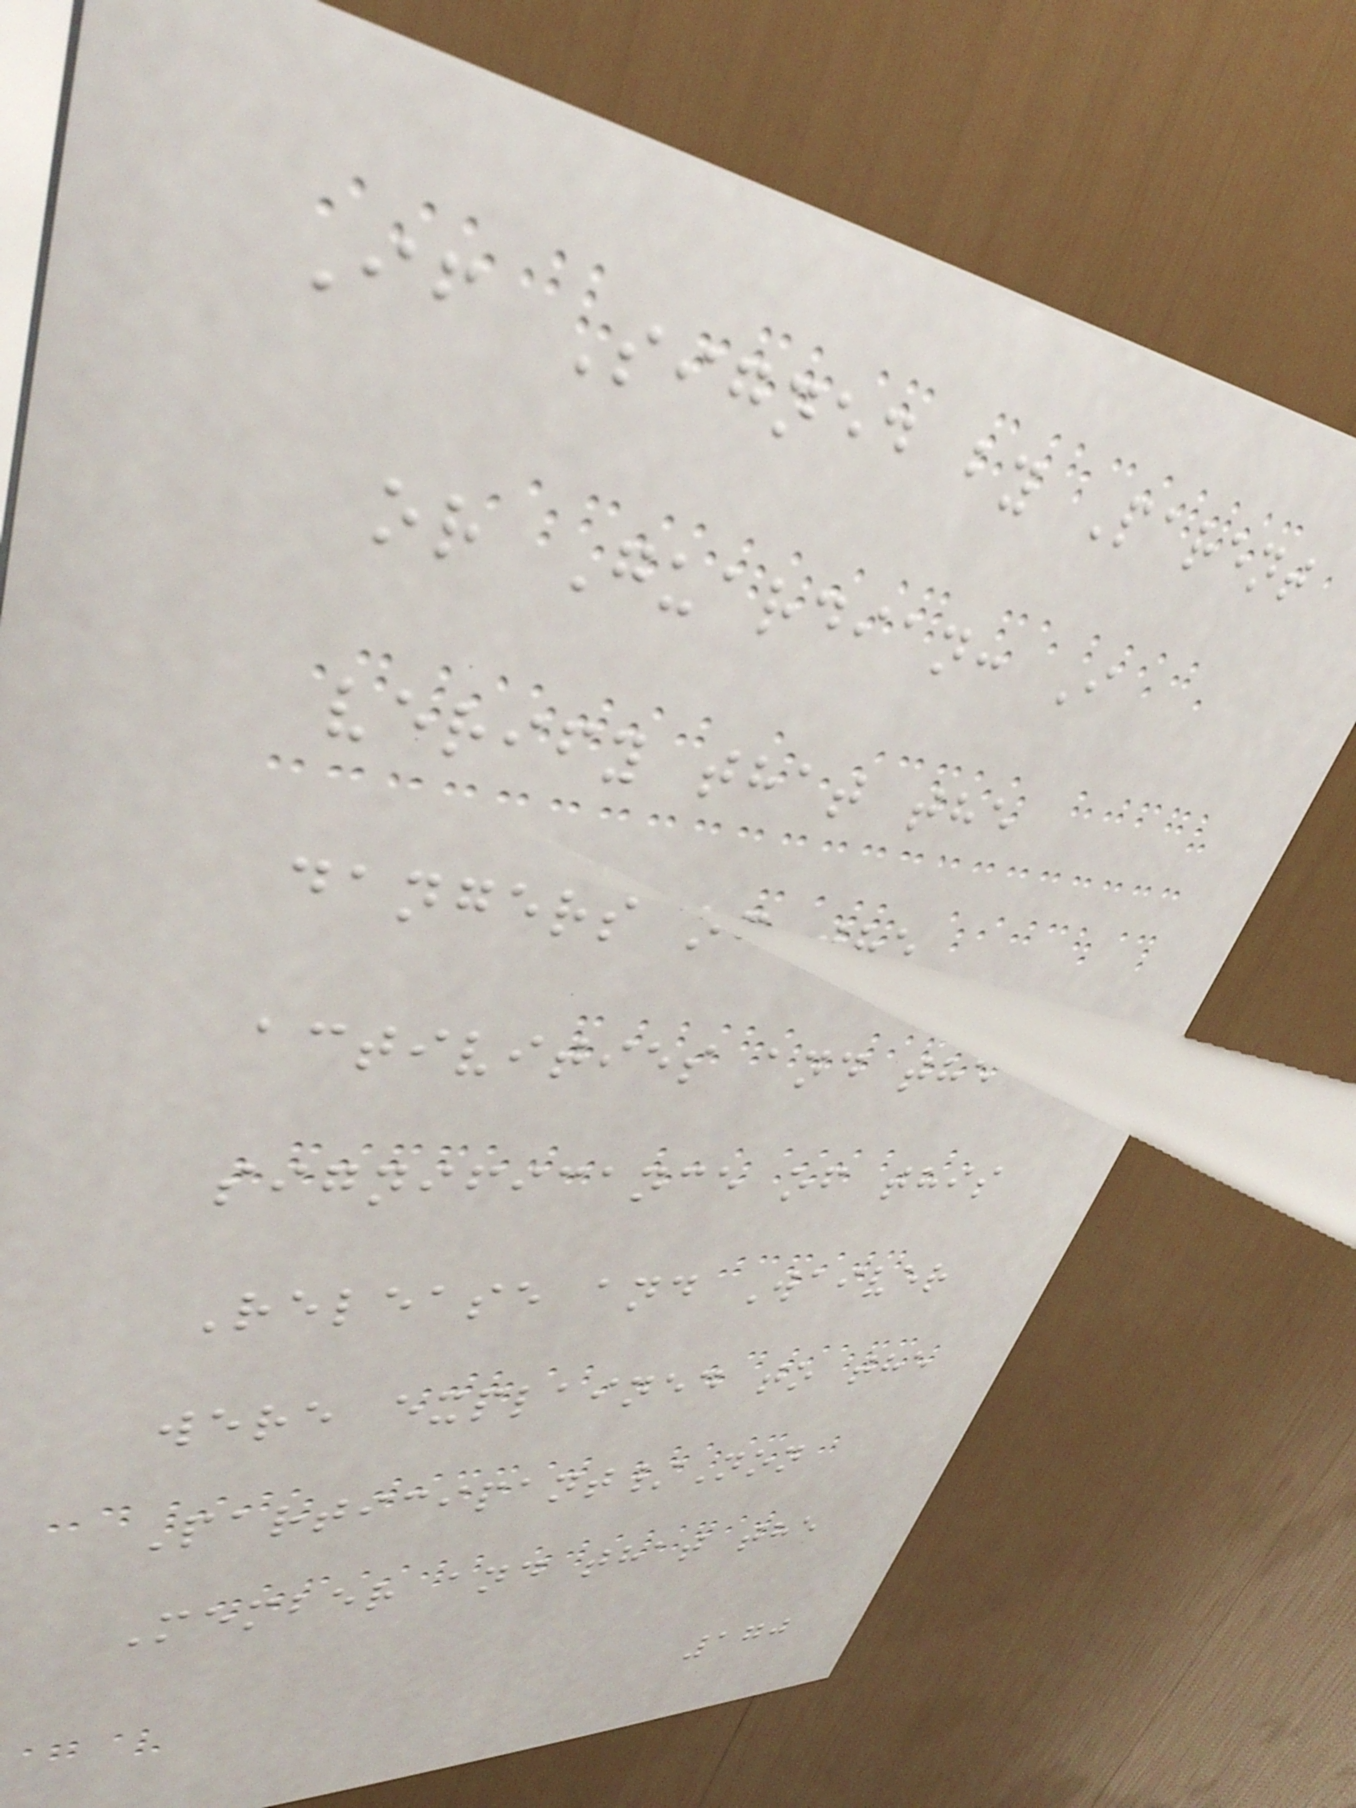If Signed by Parent
or Guardian: I
verify that the
dangers of the
activities and the
significance of this
Release and Waiver
were explained to the
Participant/Non
Member and that the
170
